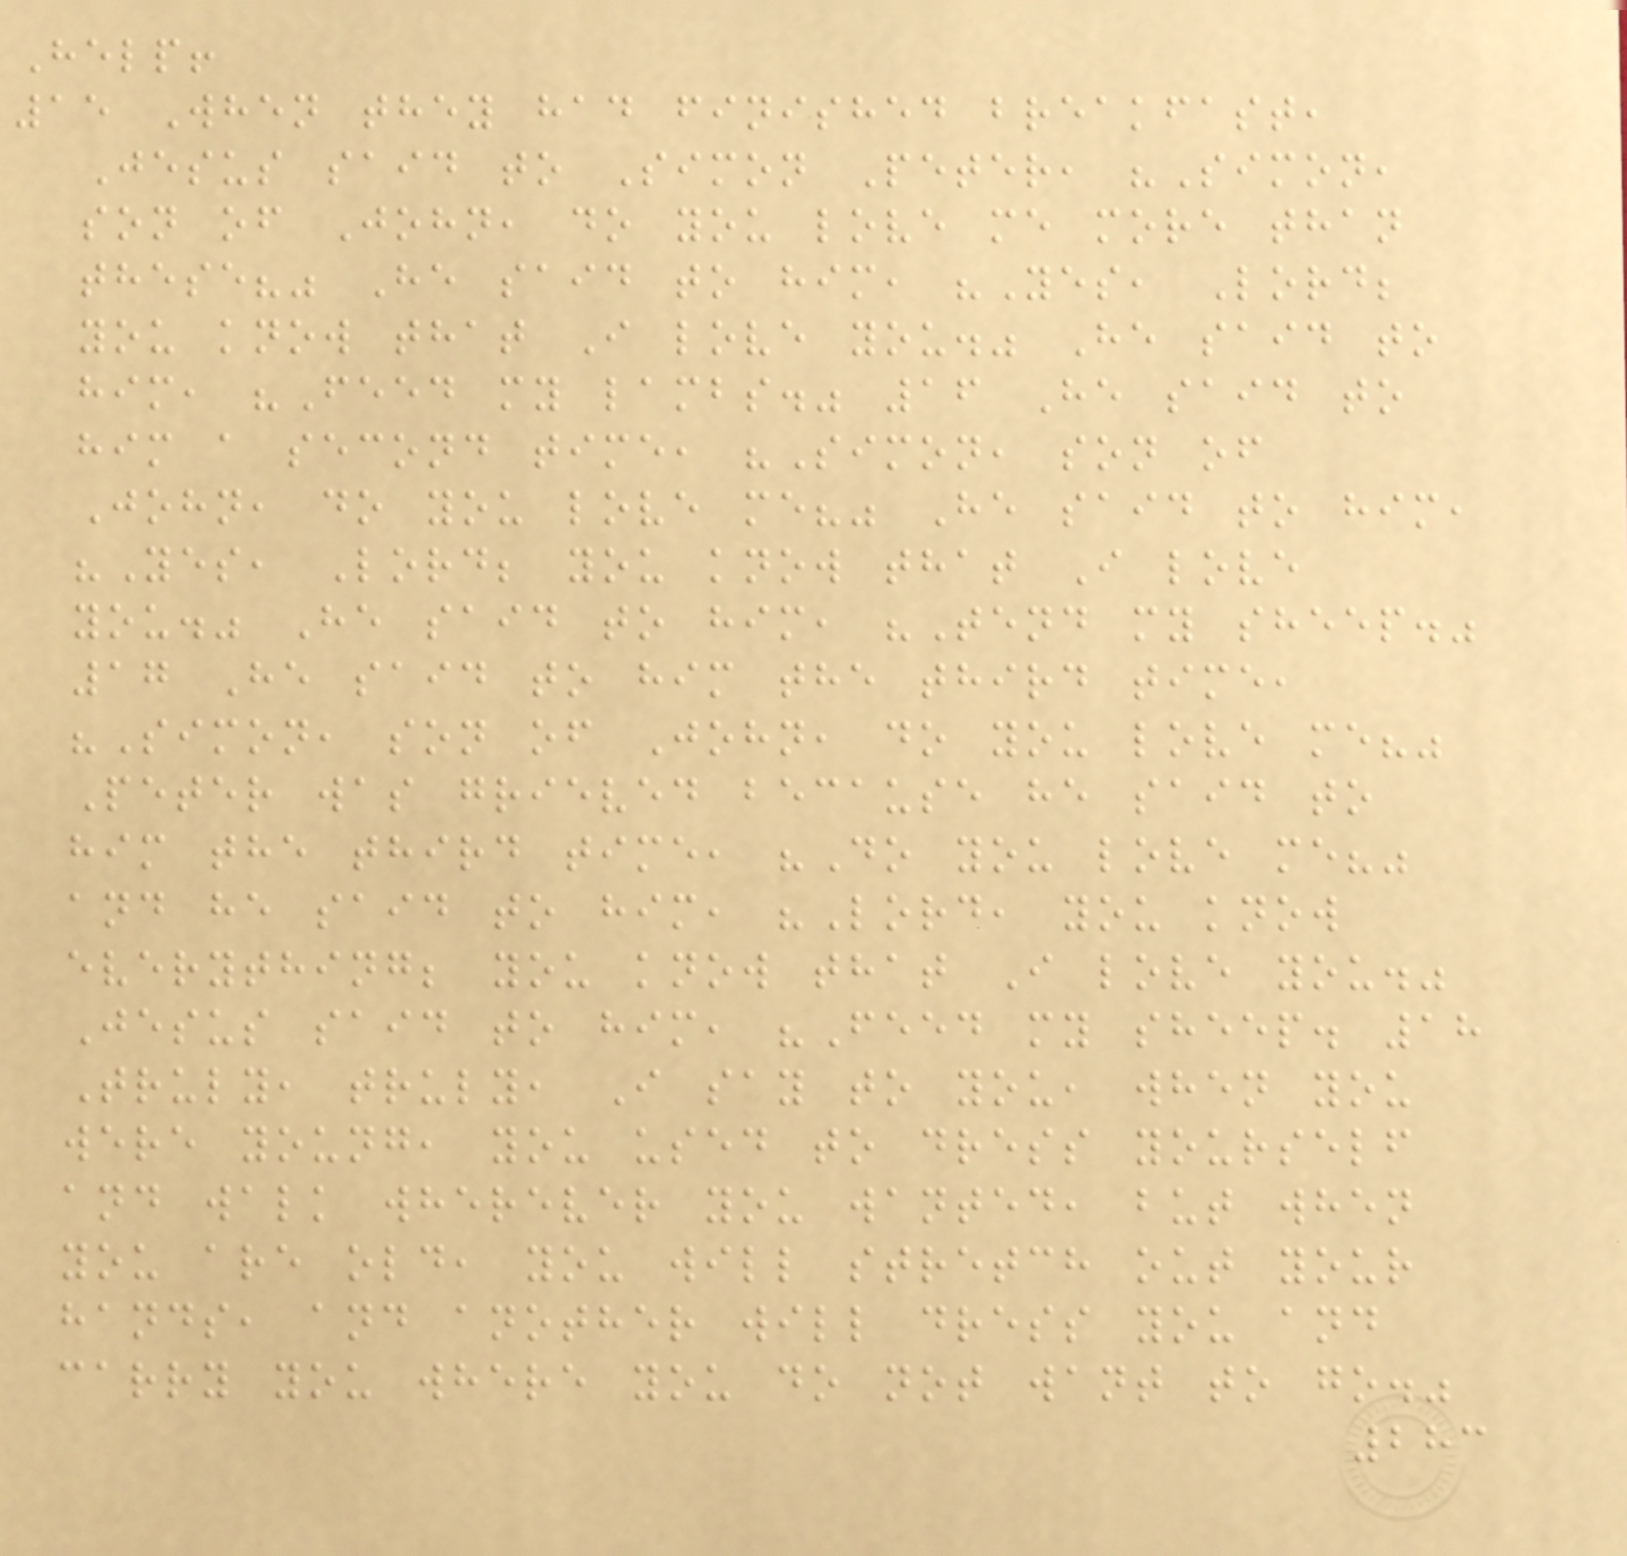Help!
15 When they had finished breakfast,
Jesus said to Simon Peter, "Simon,
son of John, do you love me more than
these?" He said to him, "Yes, Lord;
you know that I love you." He said to
him, "Feed my lambs." 16 He said to
him a second time, "Simon, son of
John, do you love me?" He said to him,
"Yes, Lord; you know that I love
you." He said to him, "Tend my sheep."
17 He said to him the third time,
"Simon, son of John, do you love me?"
Peter was grieved because he said to
him the third time, "Do you love me?"
and he said to him, "Lord, you know
everything; you know that I love you."
Jesus said to him, "Feed my sheep. 18
Truly, truly, I say to you, when you
were young, you used to dress yourself
and walk wherever you wanted, but when
you are old, you will stretch out your
hands, and another will dress you and
carry you where you do not want to go."
283
